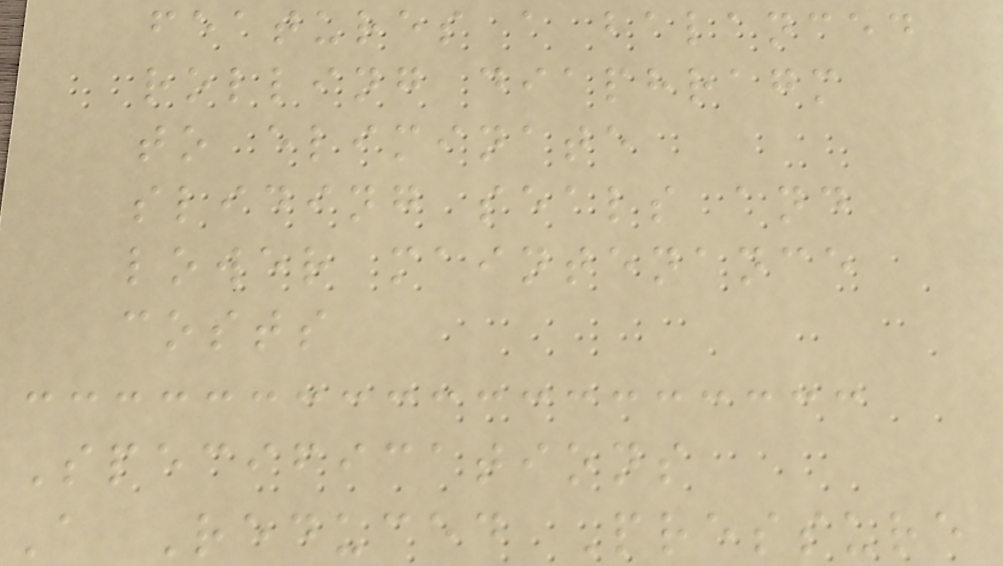features a balanced
rolling diaphragm
to eliminate
sliding seals and
lower maintenance
costs
Specifications
A Reduced Pressure
